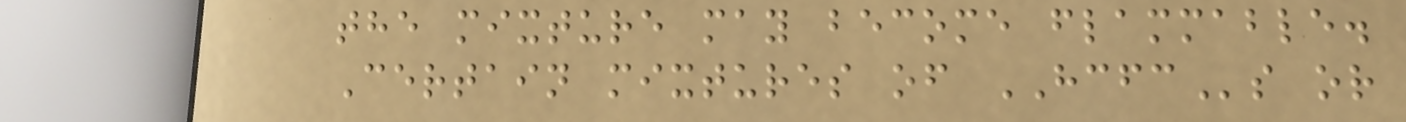the mixture may become flammable.
Certain mixtures of HCFCs or
